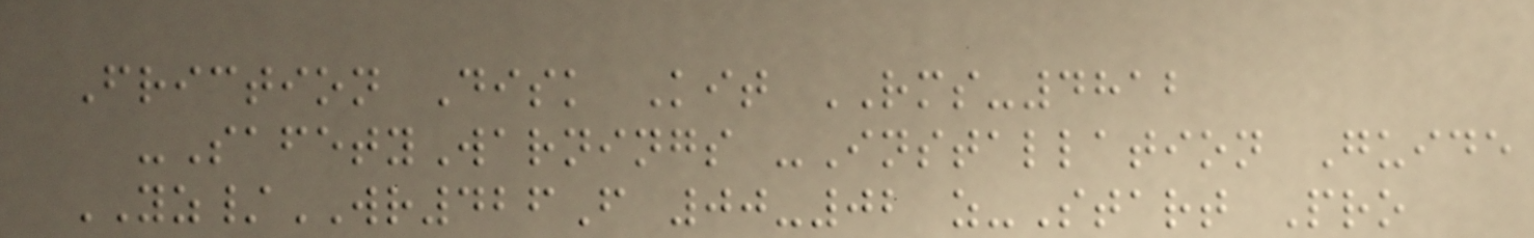Friction Disk Kit RMS-4812
-SafetyWarnings -Installation Guide
YZ/WR426F 00-02 z-Start Pro
